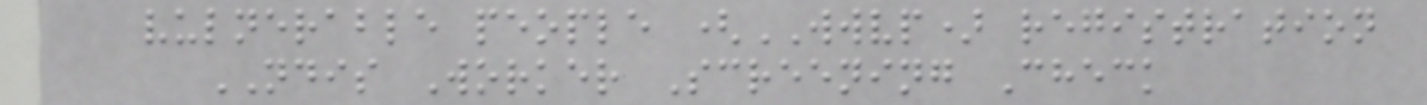vulnerable people (WWVP) registration
NDIS Worker Screening Check
